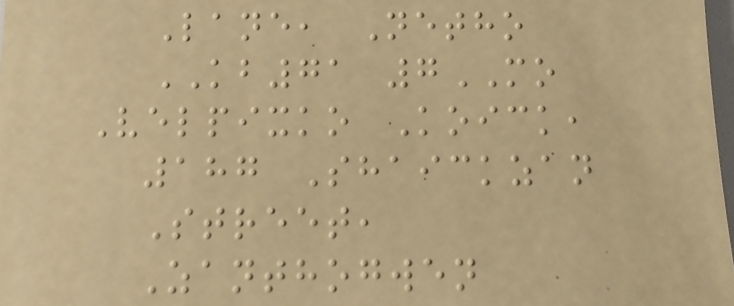Lane, Netho
KB71 7MO
Velpixko Koick,
187 Shaickzan
Street,
Zanthogwen
